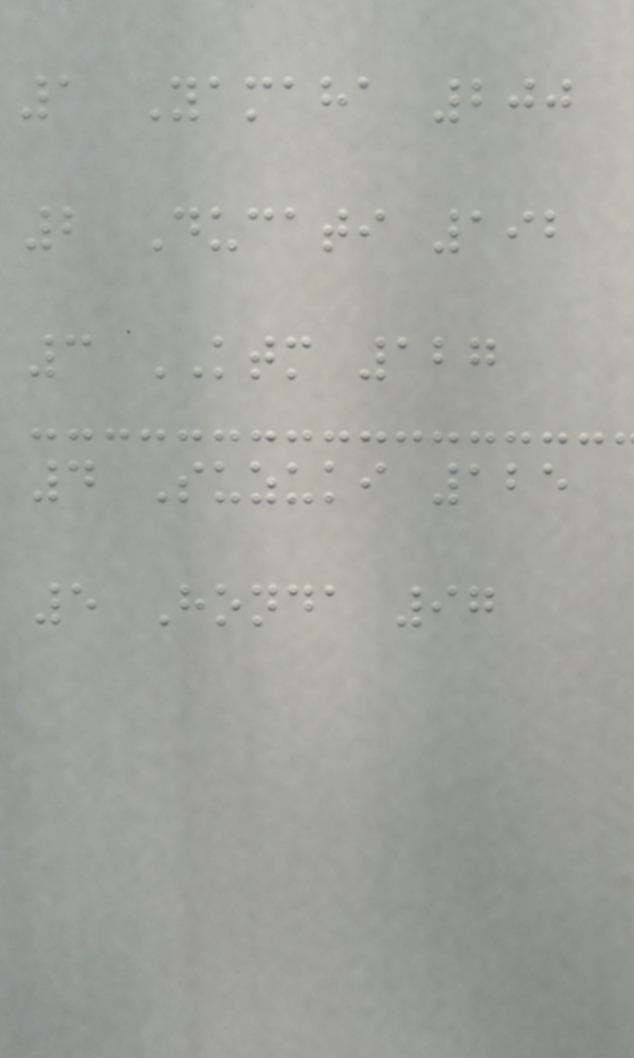1 Yamaha 200
2 Ducati 192
3 KTM 127
4 Suzuki 125
5 Honda 97
